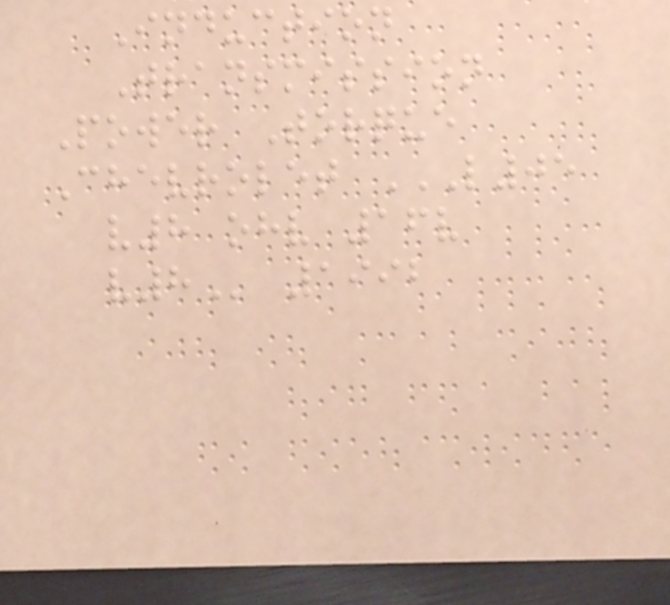Induction
Transmission
Power Torque
Chevrolet L05
V8 OHV 16V
V8 1992
